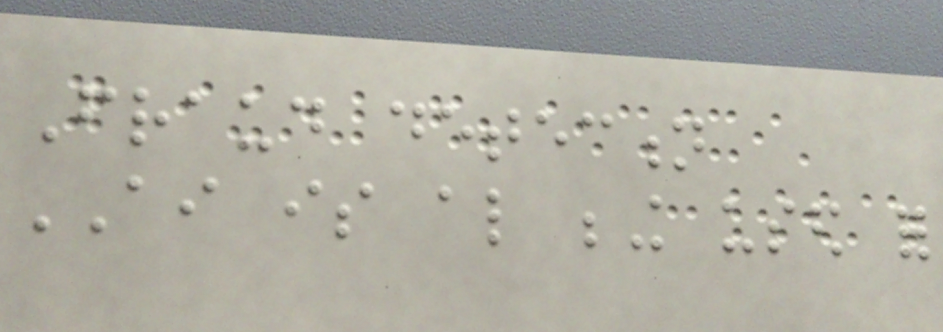Fraud detection
AI is also being used for
